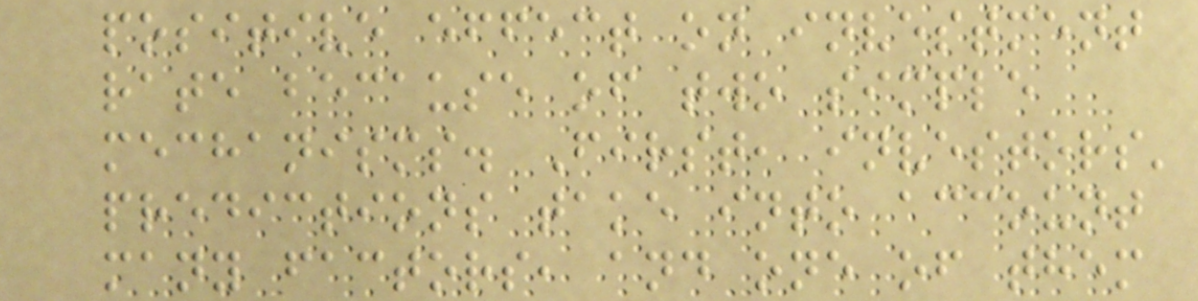positive effect on investment
rate because of two simple
mechanisms. First, investors'
predictions take into account
many factors, and one of them
